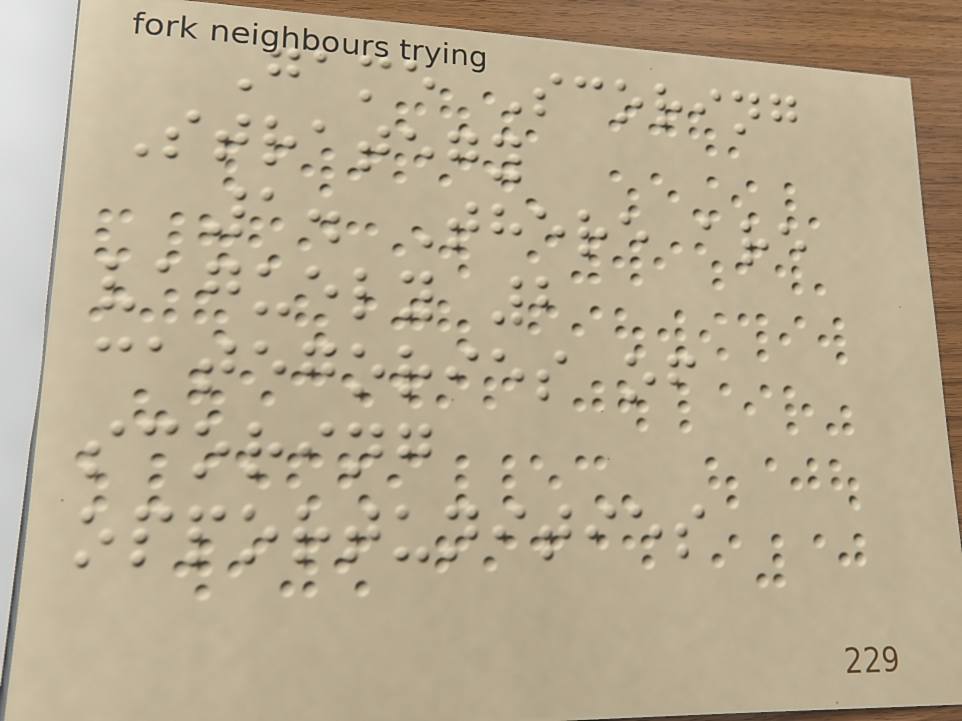Game Scoring
Strategy
1. There are
vaguely 2
categories of
scoring
opportunities
